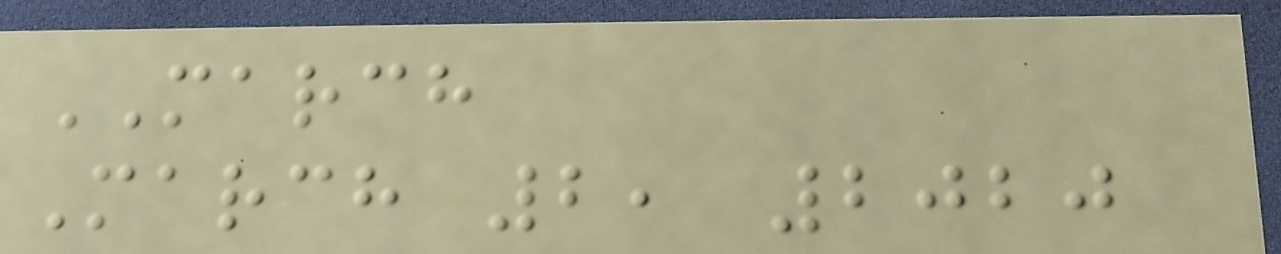MARCH
March 2, 2020
